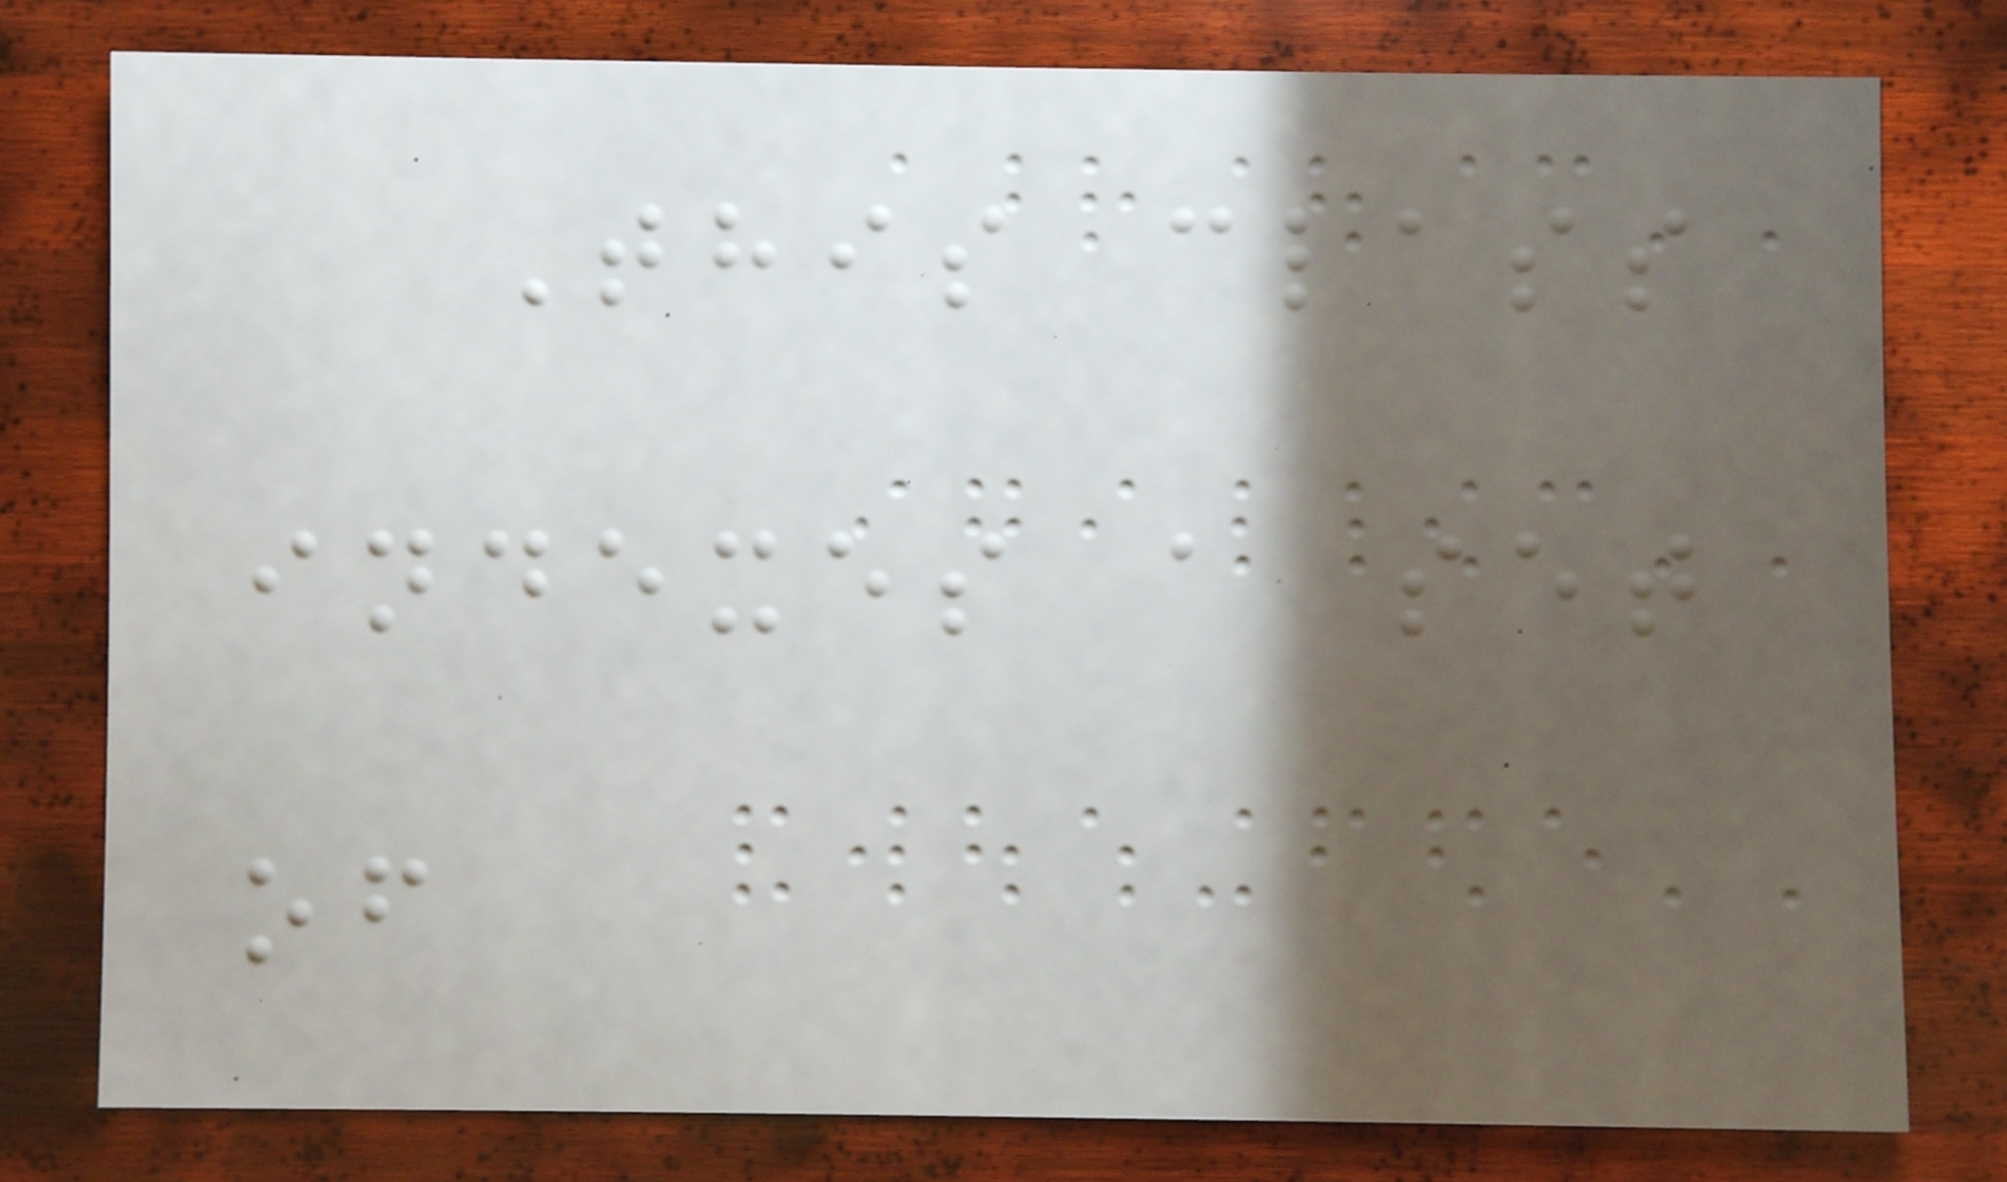This class
indexes a set
of
